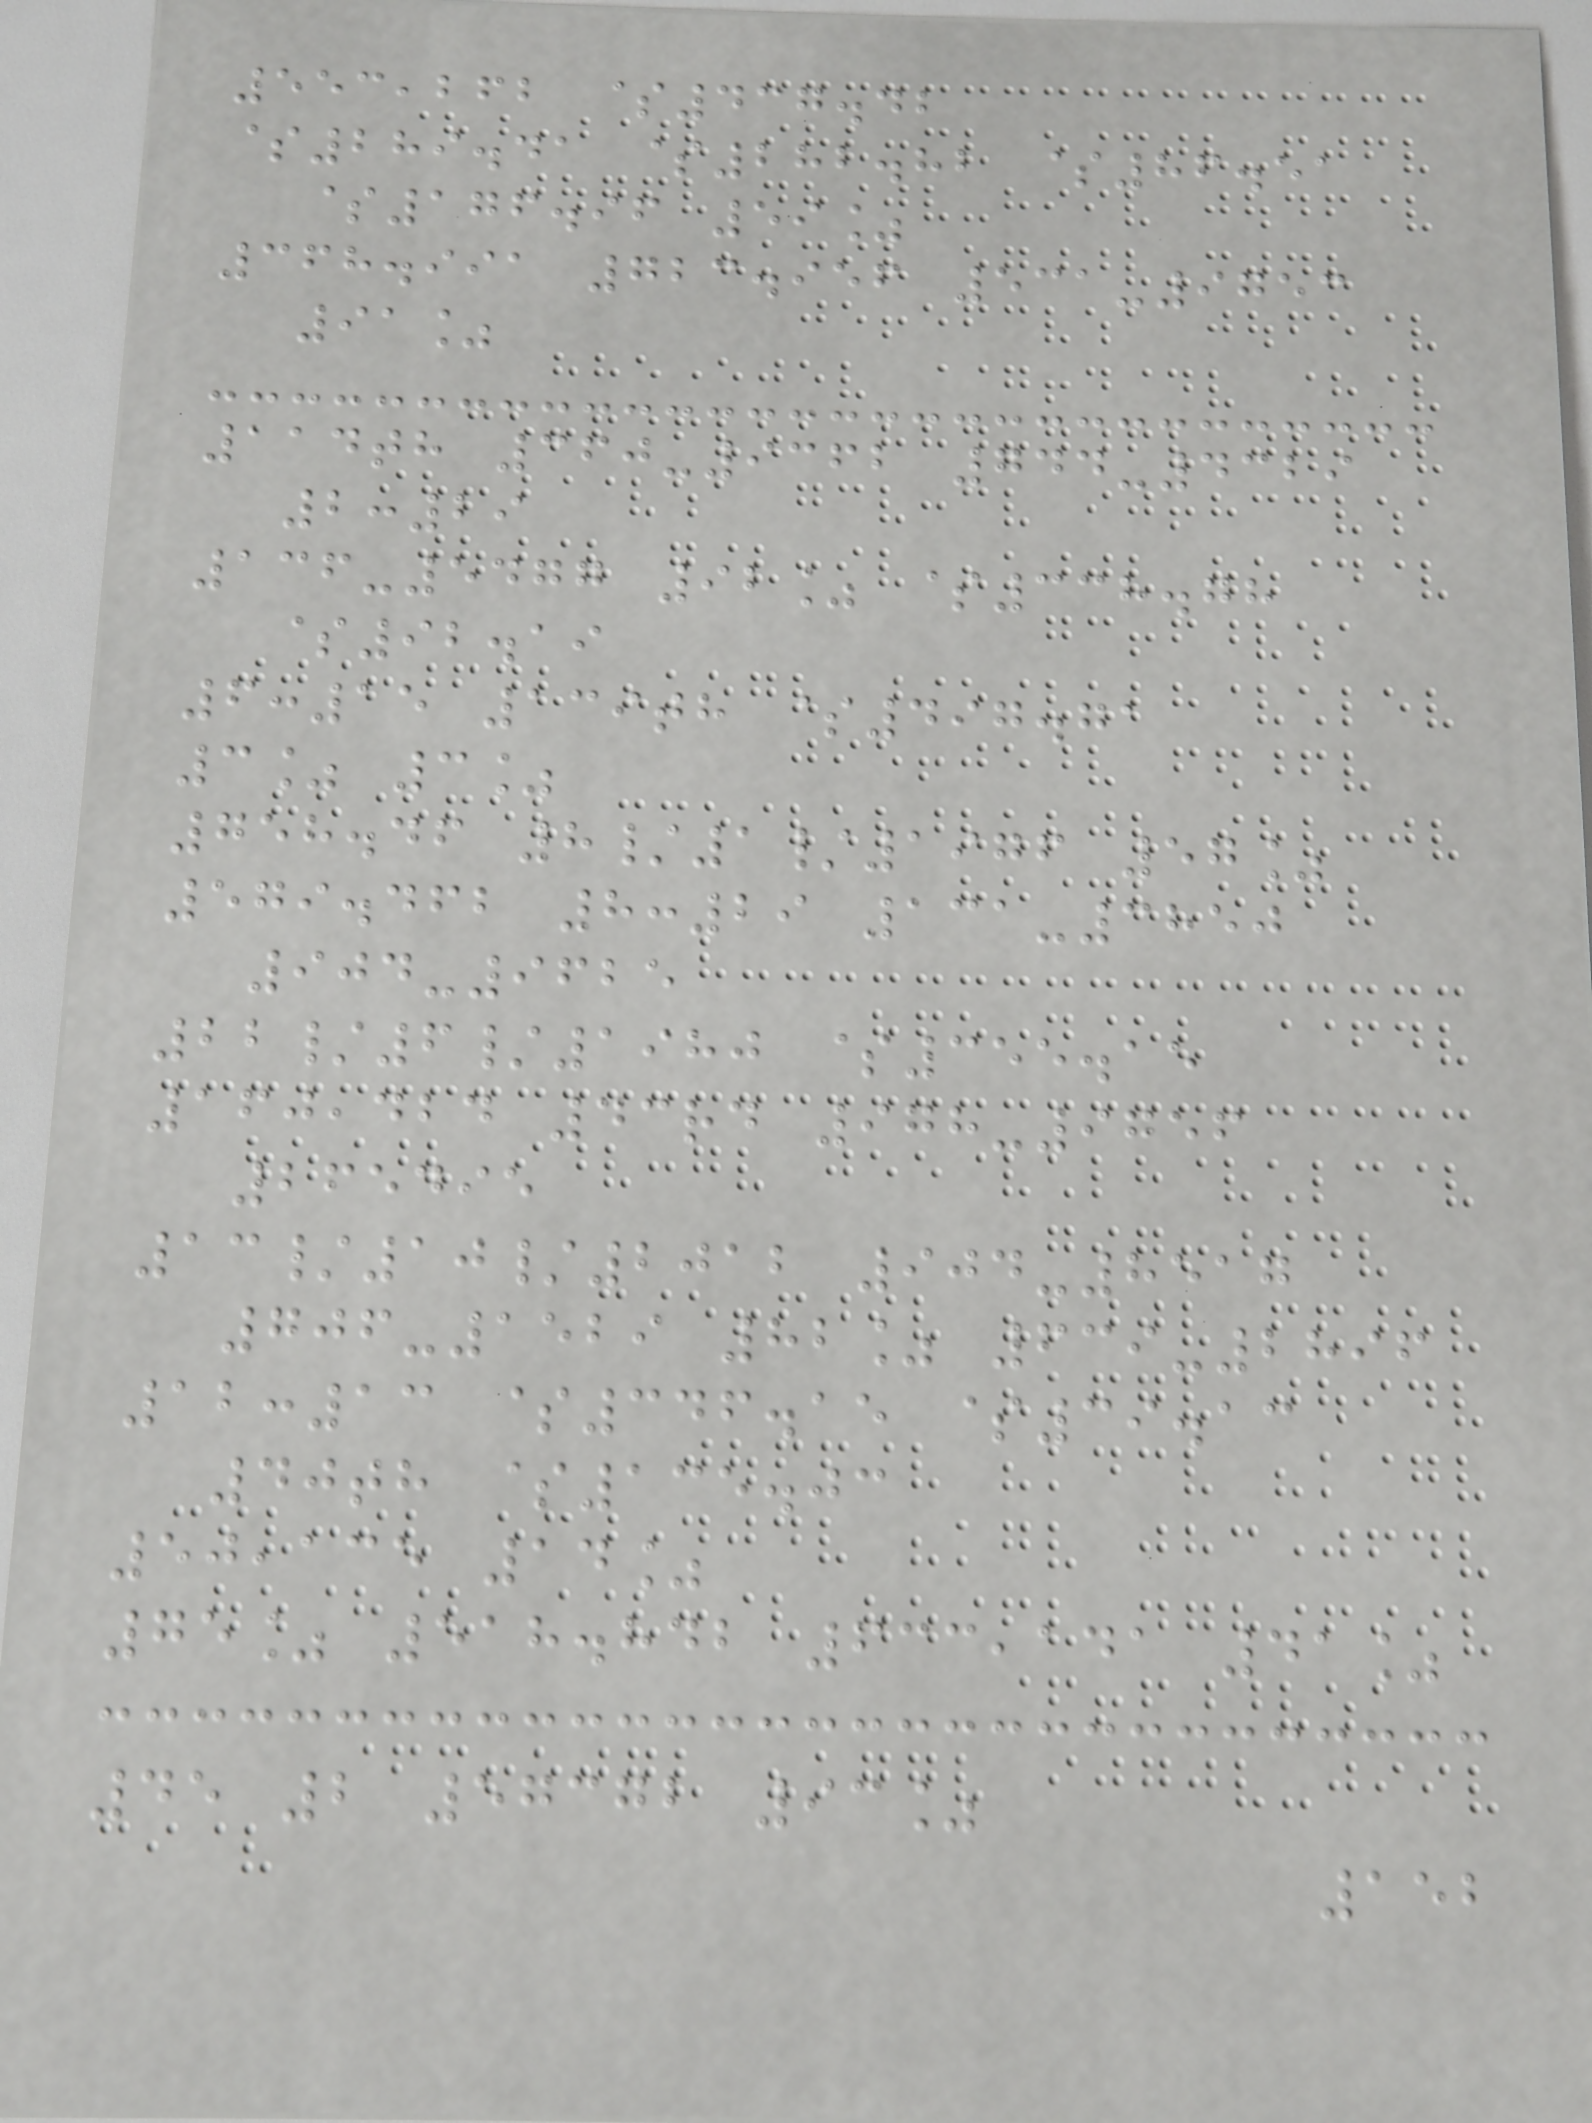553,262 $437.42
$289.41 $282.82 $86.51
$176.96 59%
368.991 723.956 531-9753
91%
114th 360-9362 744-4329
2:29
136-5477 92% $338.78
$92.19
6:15 139th $497.71
3% 3%
758.46 8/1/1976 57%
579.462 8:29 131-3850
904-9625
22/6/1980 $355.15
160,424 43rd 978-9756
265495
13/10/2012 904-8517
706-1529 82% 639-2896
12:13 $346.15 $39.13
40th $135.03
50,135 14%
75% 518.842 633,141 41%
45 2 57372 93%
152
